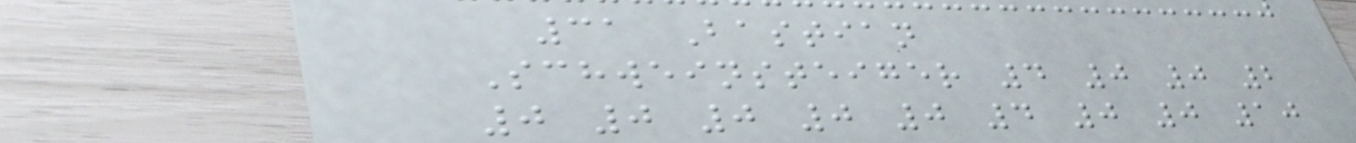31 Bastian
Schweinsteiger 4 0 0 2
0 0 0 0 0 4 0 0 10
